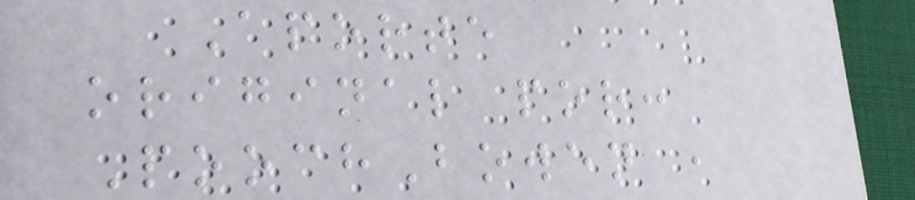Aporte
original por:
PoochBowen ,
